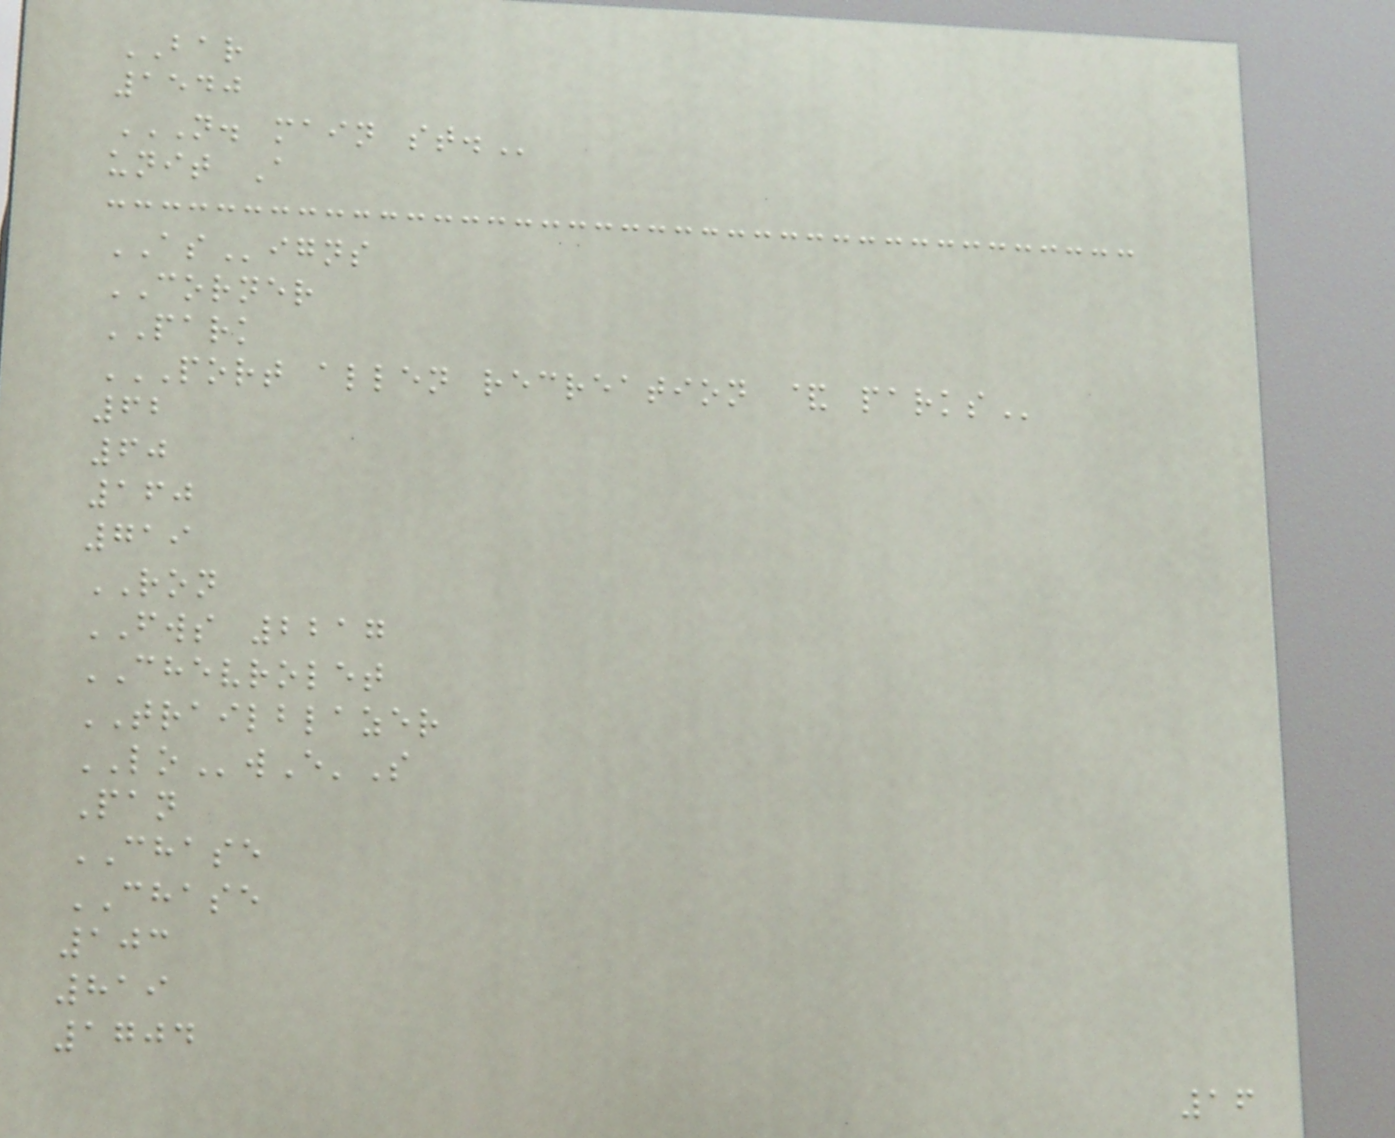BAR
1540
N. MAIN ST.
unit A
ASigns
CORNER
PARK
PORT ALLEN RECREATION & PARKS
62
60
160
719
RON
FWS 2217
CHEVROLET
TRAILBLAZER
LOwE'S
Pan
CHASE
CHASE
103
819
1704
16
